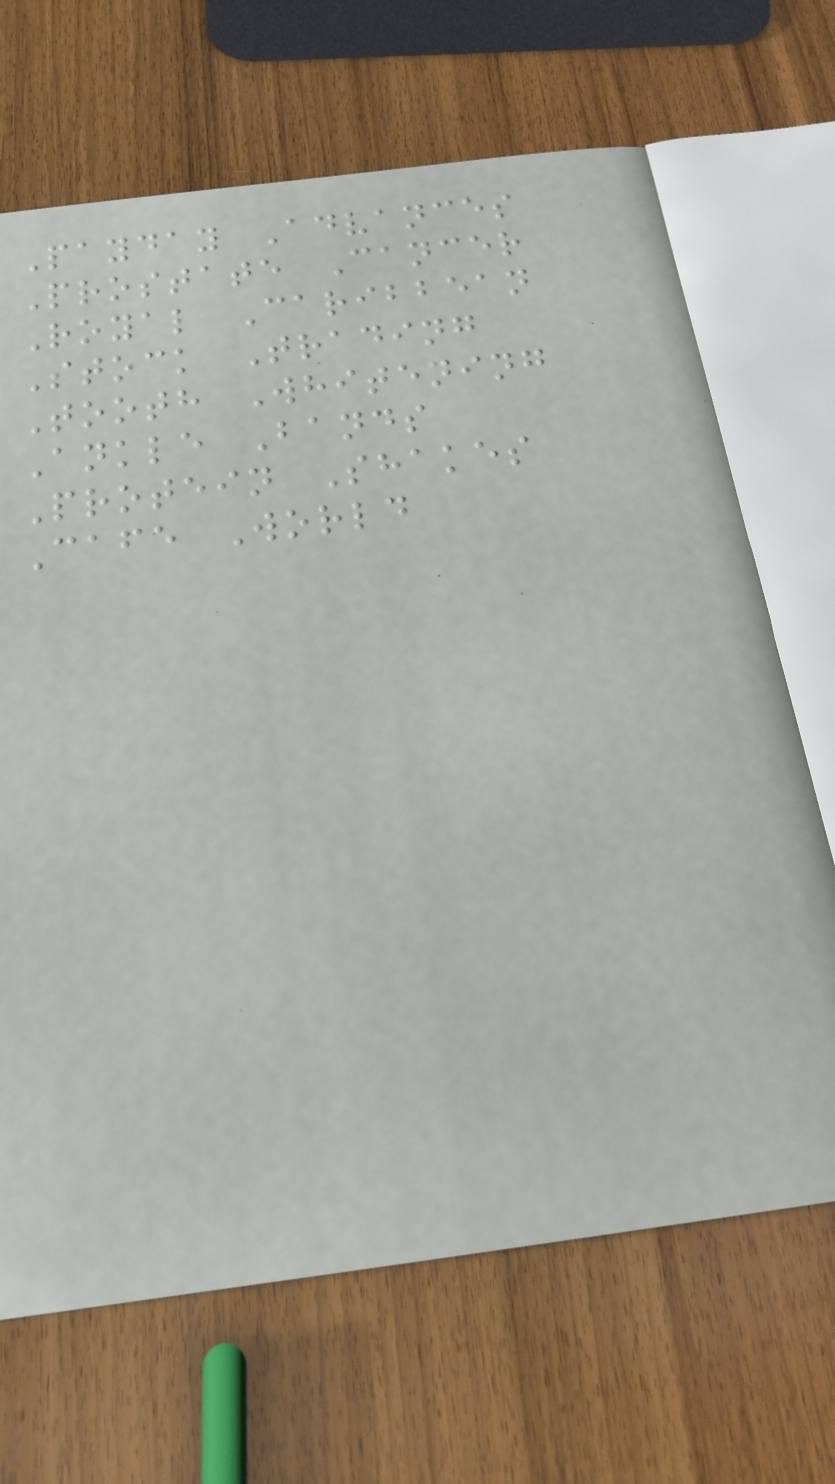Payday Advances
Prostate Cancer
Royal Caribbean
Stock Trading
Tooth Whitening
Ankle Bands
Protein Shakes
Cafe World
